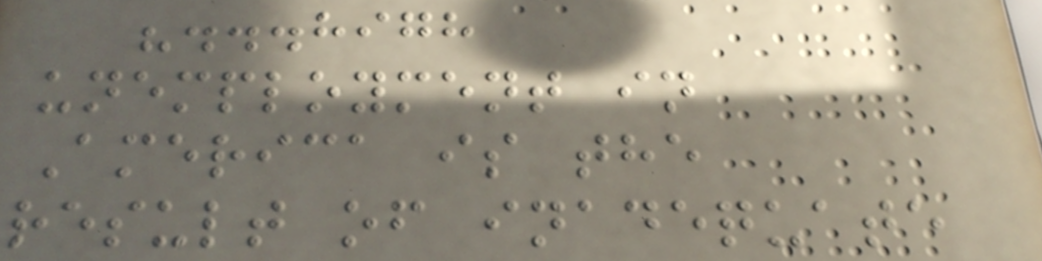"...high
unemployment in
America is the
result of inadequate
